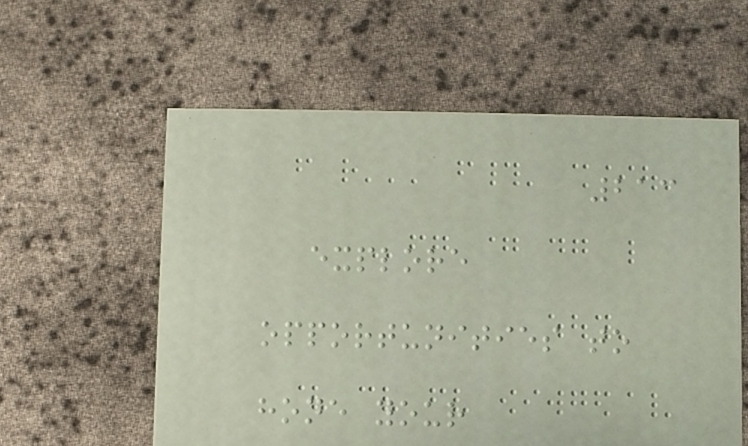213
explore
opportunities to
hone your
